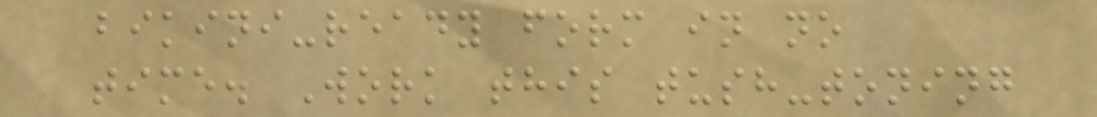bikini-ready form in no
time. Work this tush-toning
